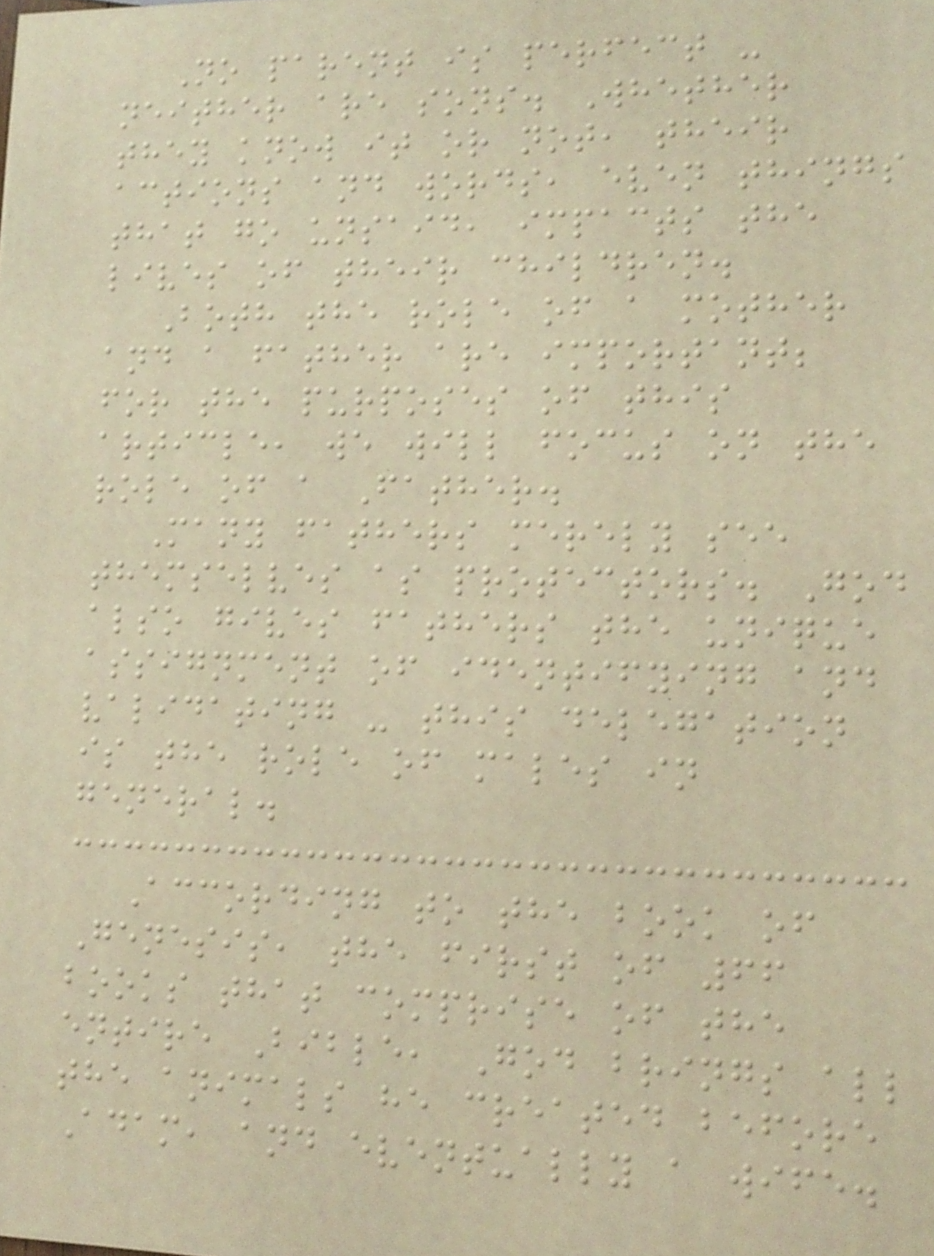No parent is perfect -
neither are sons. Whether
they know it or not, their
actions and words, even things
that go unsaid, impacts the
lives of their children.
Both the role of a mother
and a father are important;
for the purposes of this
article, we will focus on the
role of a Father.
Many fathers merely see
themselves as protectors. God
also gives fathers the unique
assignment of identifying and
validating - this delegation
is the role of males in
general.
According to the book of
Genesis, the first of 66
books that comprise of the
entire Bible, God brings all
the animals he created before
Adam, and eventually a wife.
